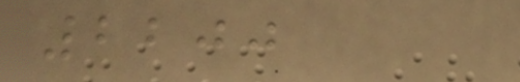2200
